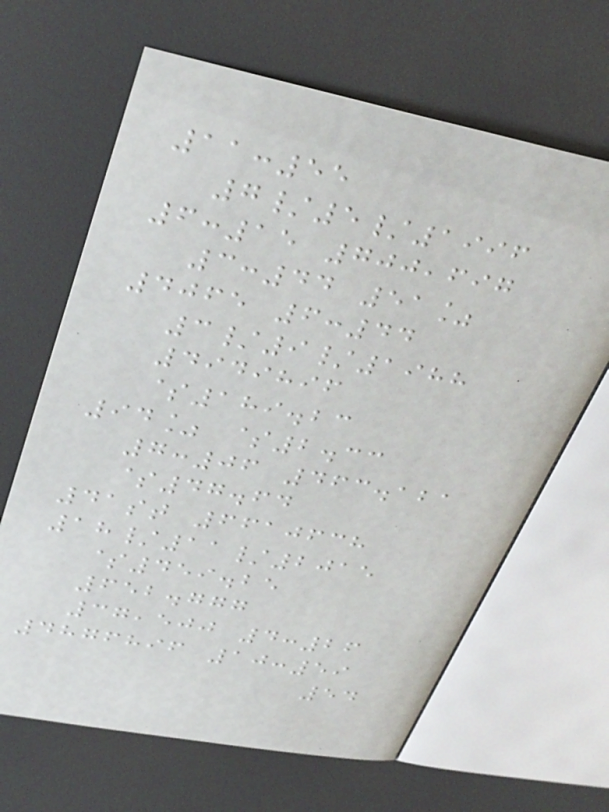11:55
7/5/1996
6:15 700,697
3:44 51%
4065 6:44
3/9/1988
4949896
$189.23
94% $2.33
7:06 463.121
$47.64
41st 6610638
18/11/2015
$459.25
652.777
37,500 4:26
4876896 10:59
54
